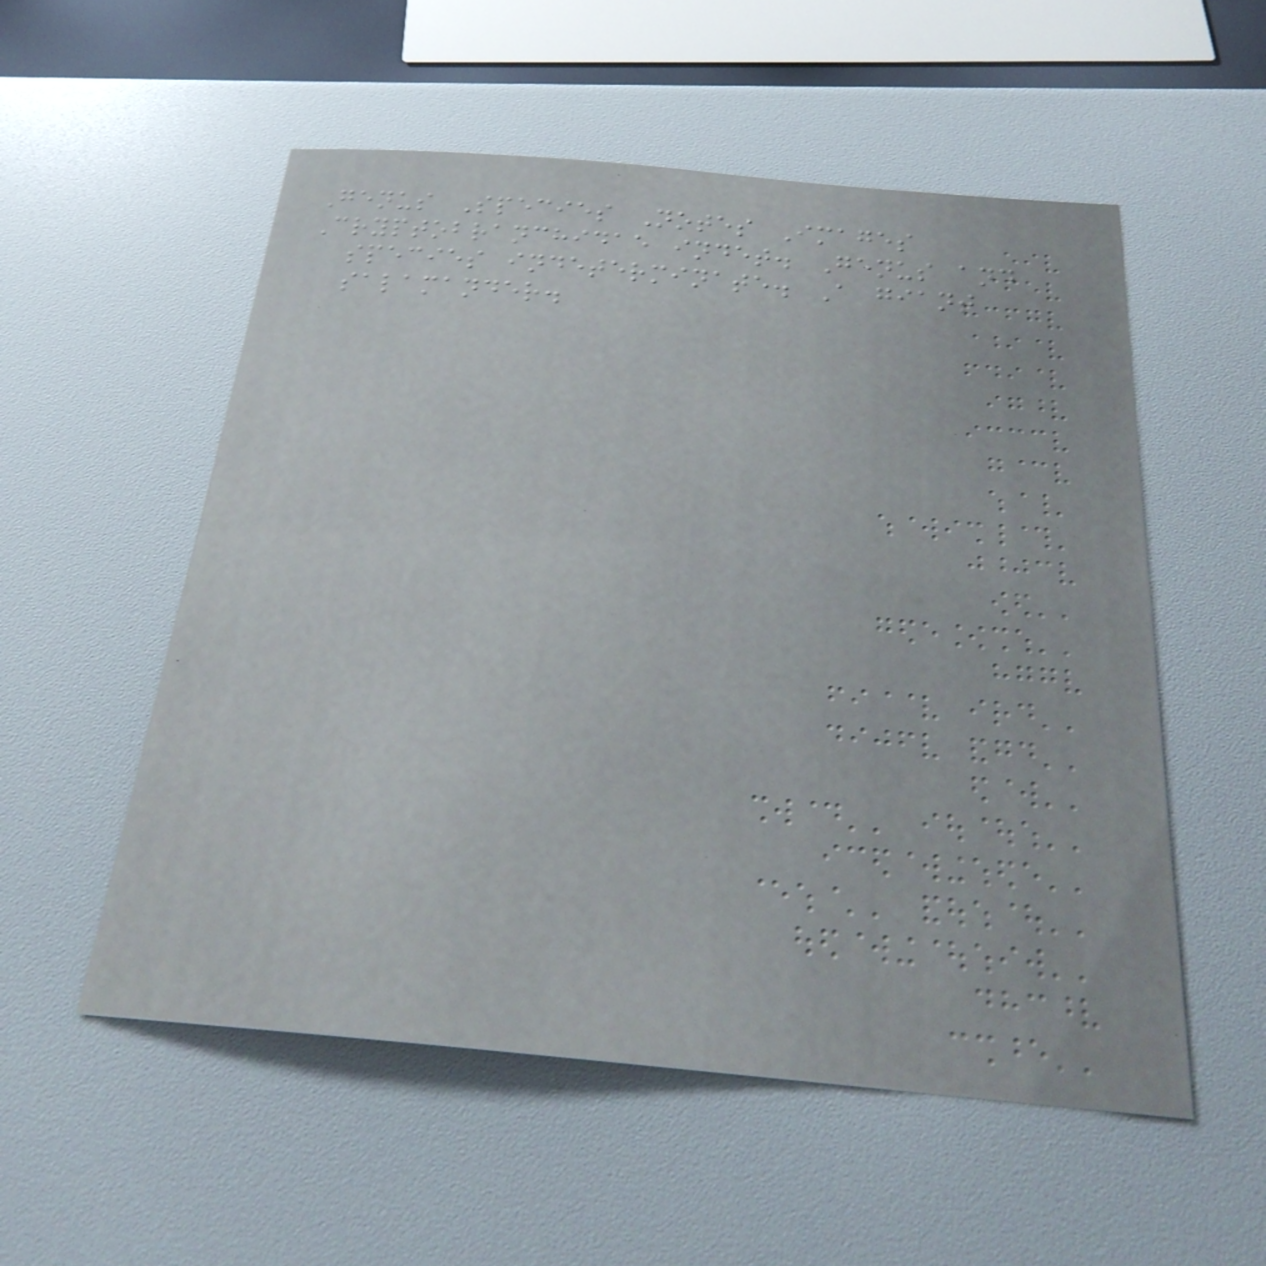Genus Species Notes Images
Cryptobranchidae indet. Genus and
species indeterminate. A giant
salamander.
